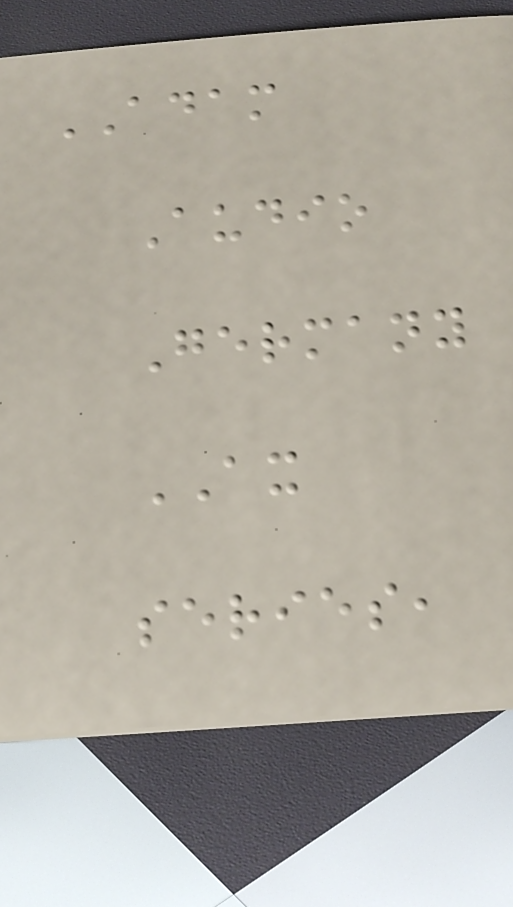ADAM
Audio
Germany
AX
series,
